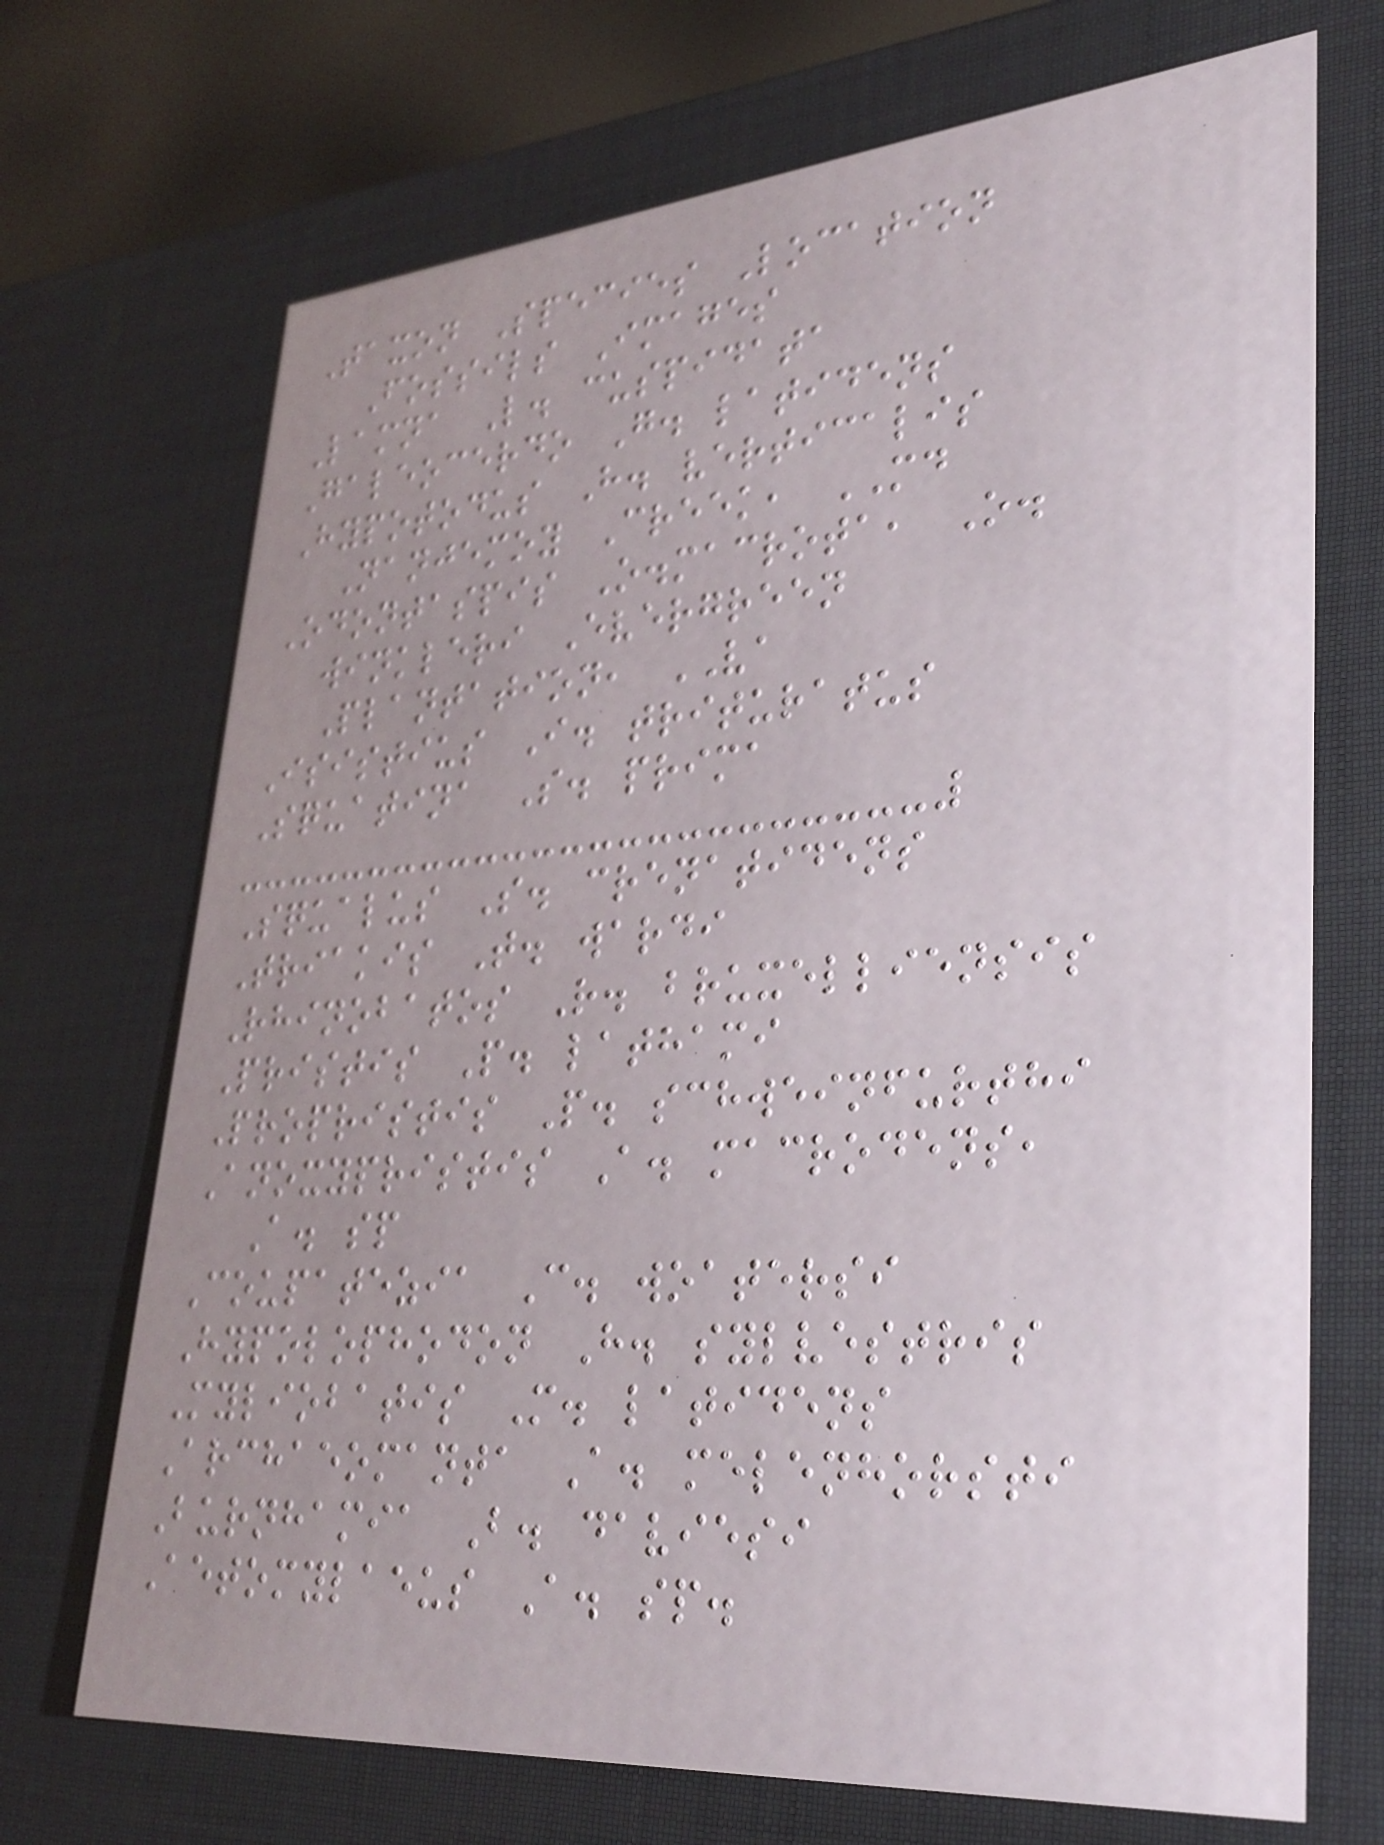Taxon Species Location
Fossils Images
Lamna L. cuspidata
Galeocerdo G. latidens
Hypotodus H. verticalis
Nanjemoy Creek, MD
Odontaspis O.macrota, O.
winkleri Evergreen
Plantation, VA
Isistius I. trituratus
Squatina S. prima
Squalus S. crenatidens
Triakis T. wardi
Rhinobatos R. bruxelliensis
Pristis P. lathami
Propristis P. schweinfurthi
Anoxypristis A. macrodens,
A. sp
Coupatezia C. woatersi
Hypolophodon H. sylvestris
Myliobatis M. latidens
Archaeomanta A. melenhorsti
Burnhamia B. daviesi
Aetomylaeus A. sp.
